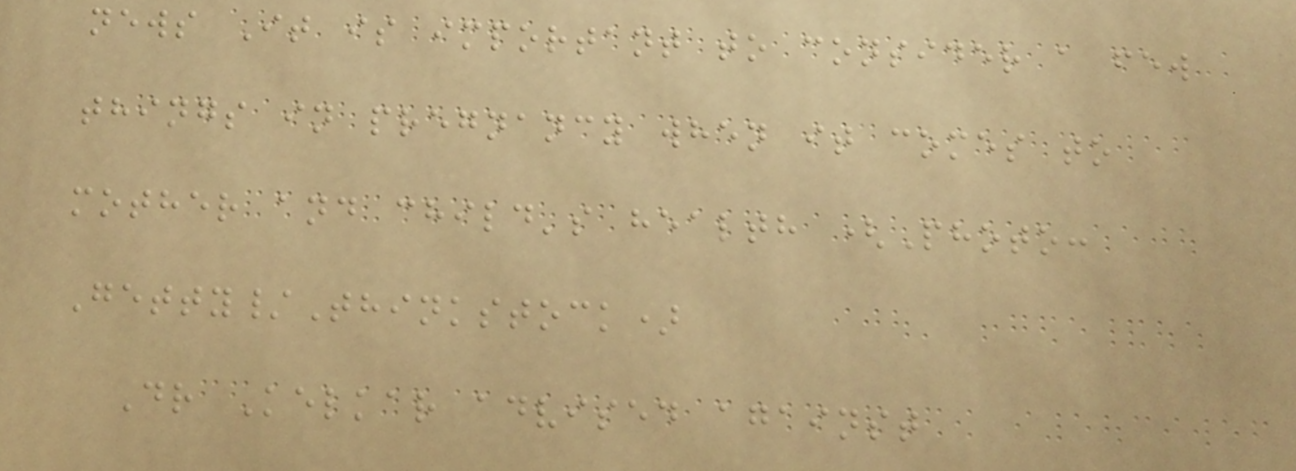news It is important to consider a few
things in pregnancy when it comes to
mother and child's health (Photo:
Getty/Thinkstock)
Dr Kelkar advised against
